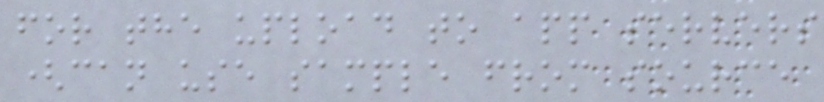for the upload to app servers
(can use sample from source
